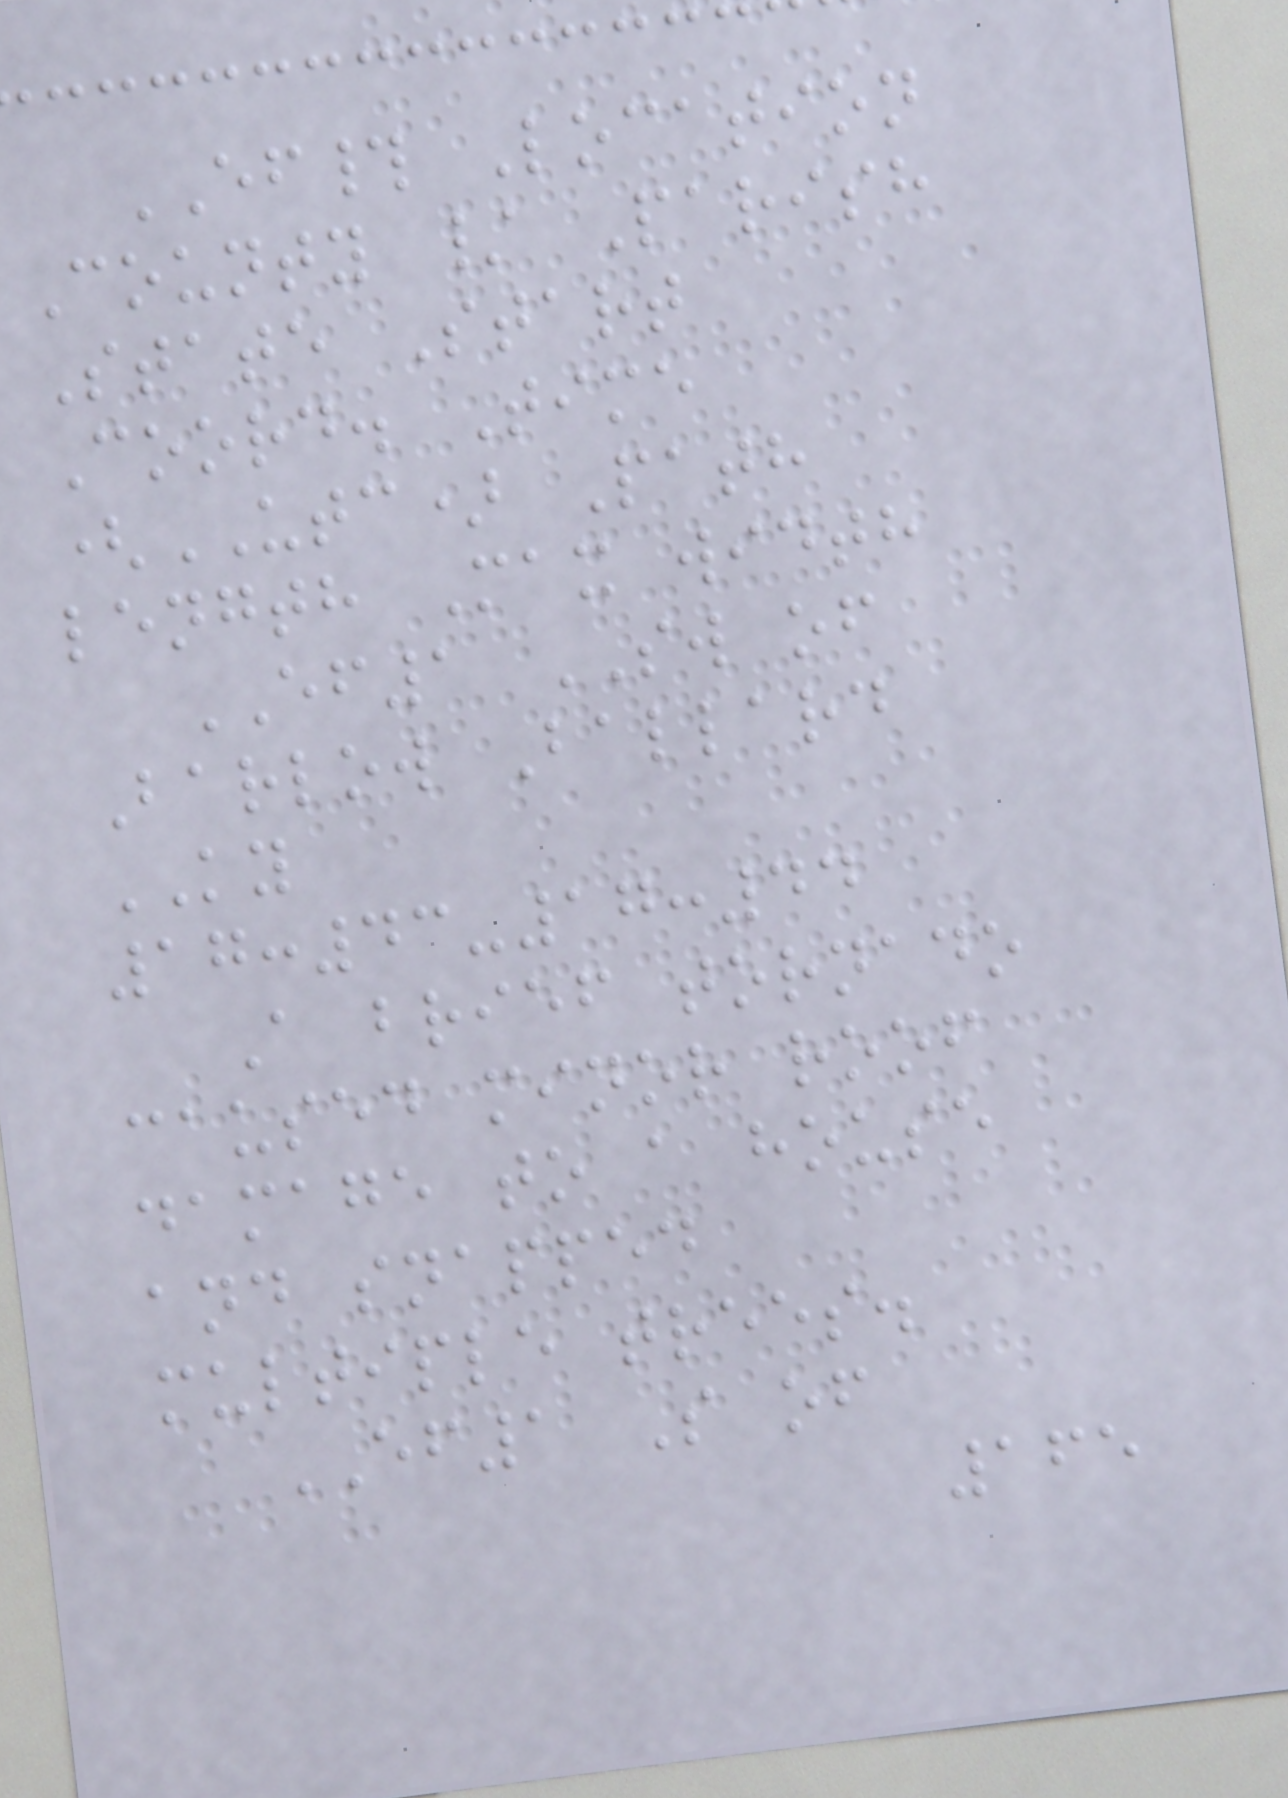EF# Location
County / Parish
State Start
Coord. Time
(UTC) Path
length Max width
EF1 SW of
Barlow Ballard
KY
17:43-17:44
A brief tornado
caused minor roof
damage to a house
and snapped
multiple trees.
EF1 S of
165
